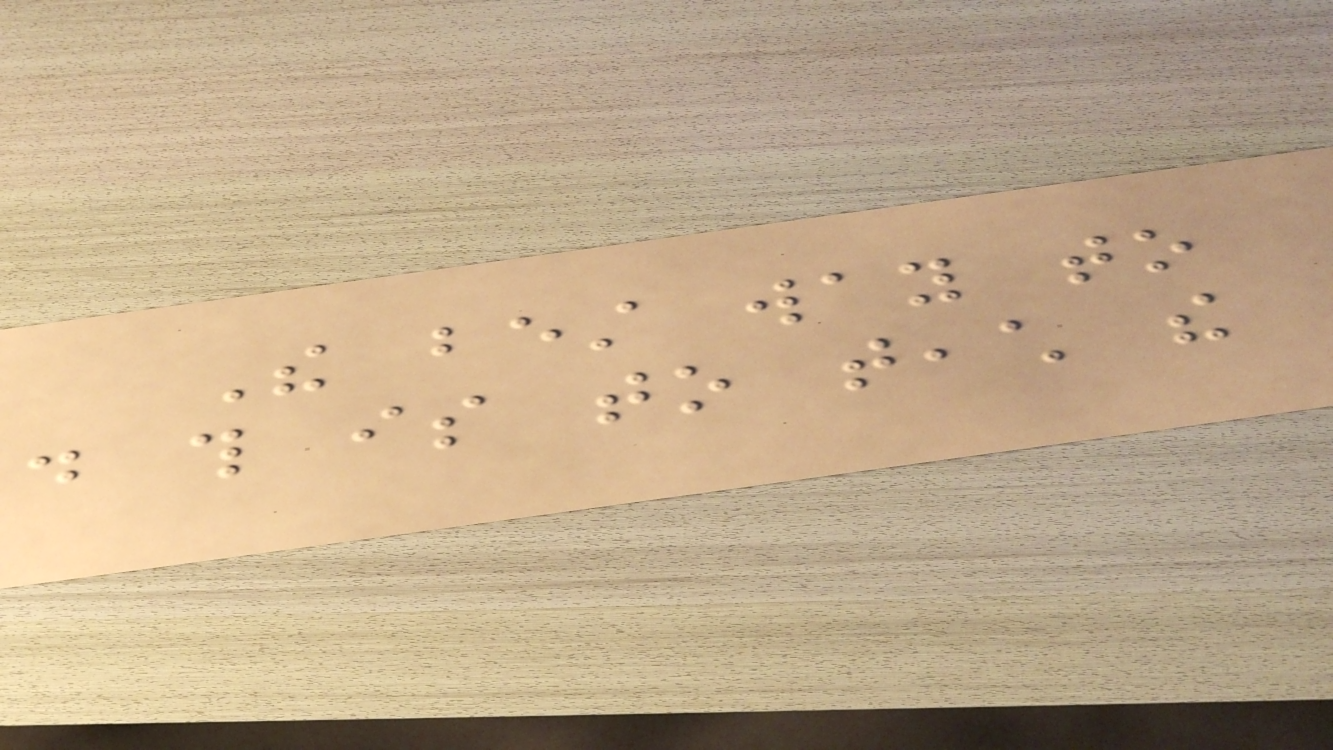The best way to
do this is to teach the
